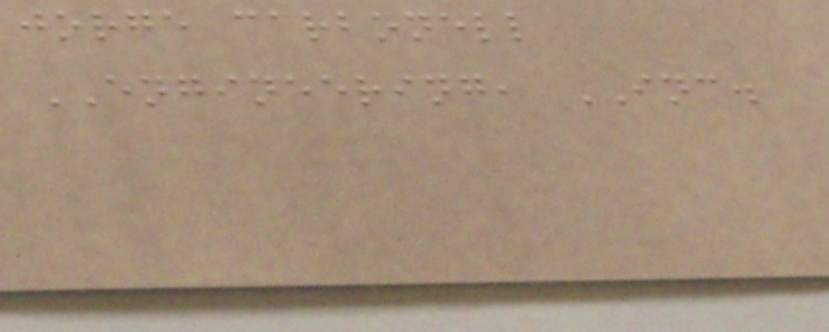jorge carbonell
ENGINEERING, INC.
